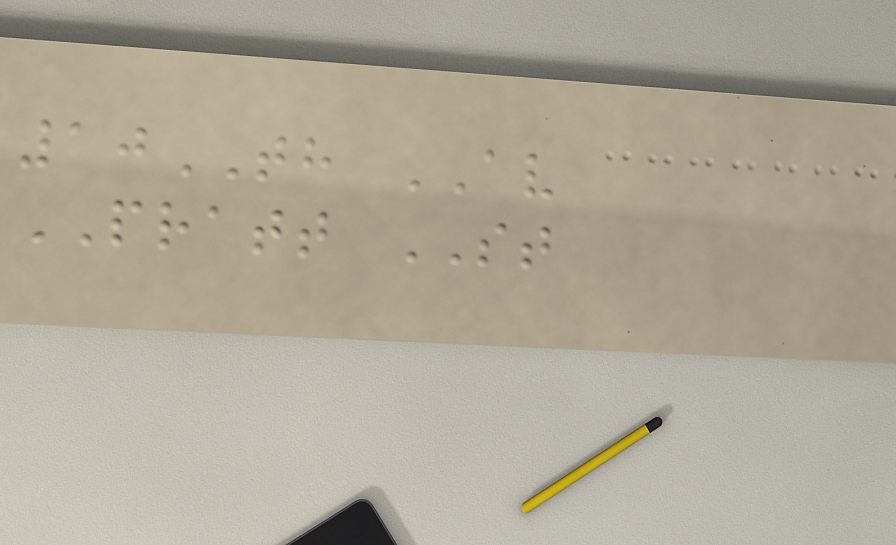10TH AV
PRATT ST
